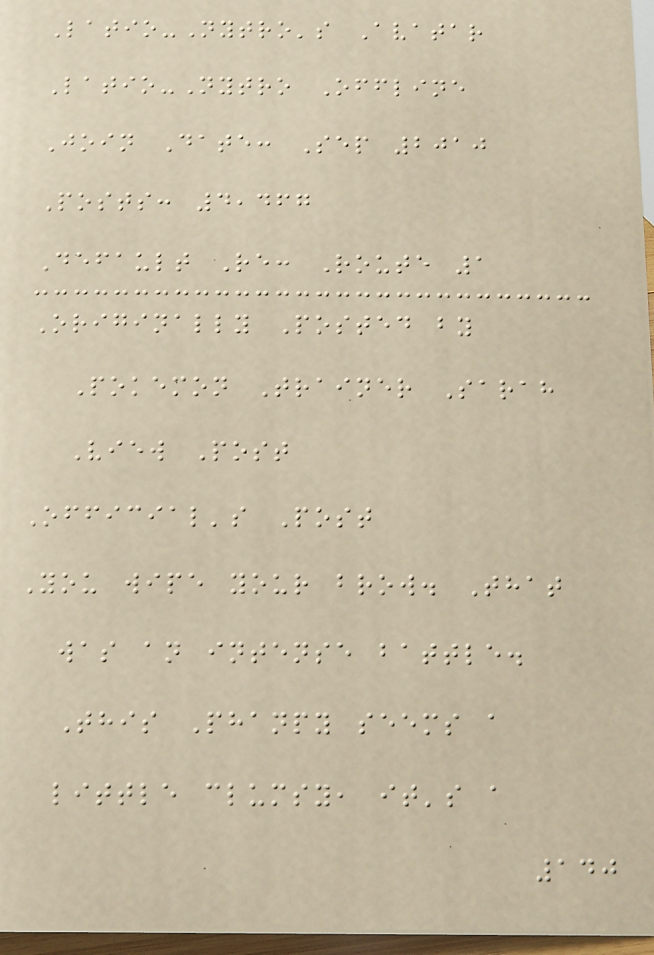Latio-Nytro's Avatar
Latio-Nytro Offline
Join Date: Sep 2010
Posts: 4,467
Default Re: Route 1
Originally Posted by
Pokemon Trainer Sarah
View Post
Official's Post
You wipe your brow. That
was an intense battle.
This Phanpy seems a
little clumsy, it's a
140
